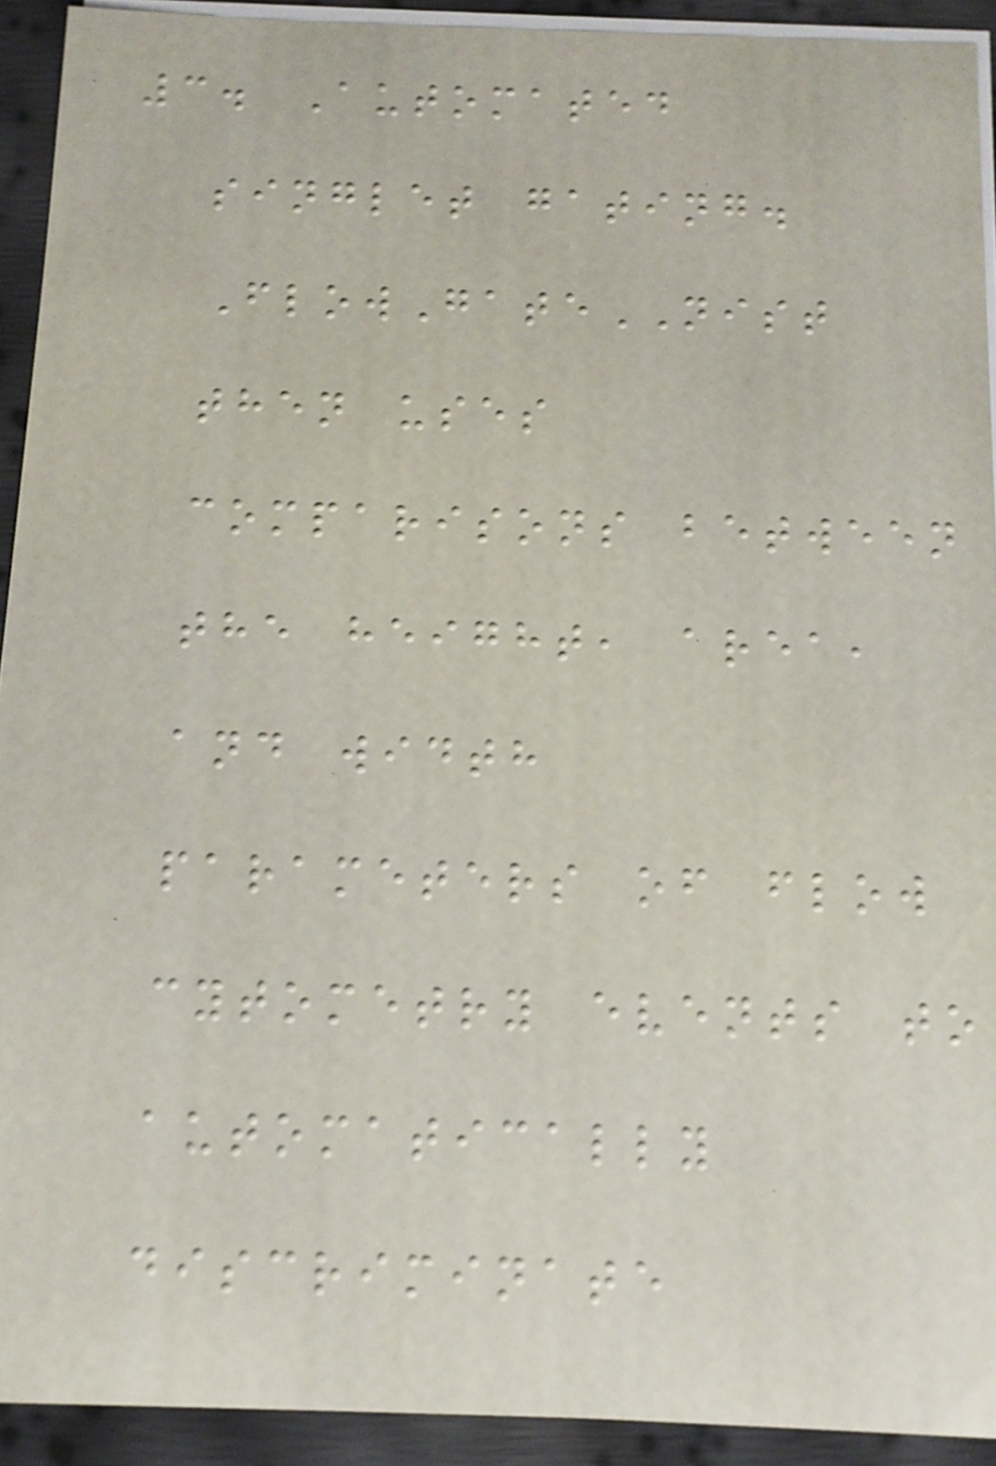3. Automated
singlet gating.
FlowGateNIST
then uses
comparisons between
the height, area,
and width
parameters of flow
cytometry events to
automatically
discriminate
